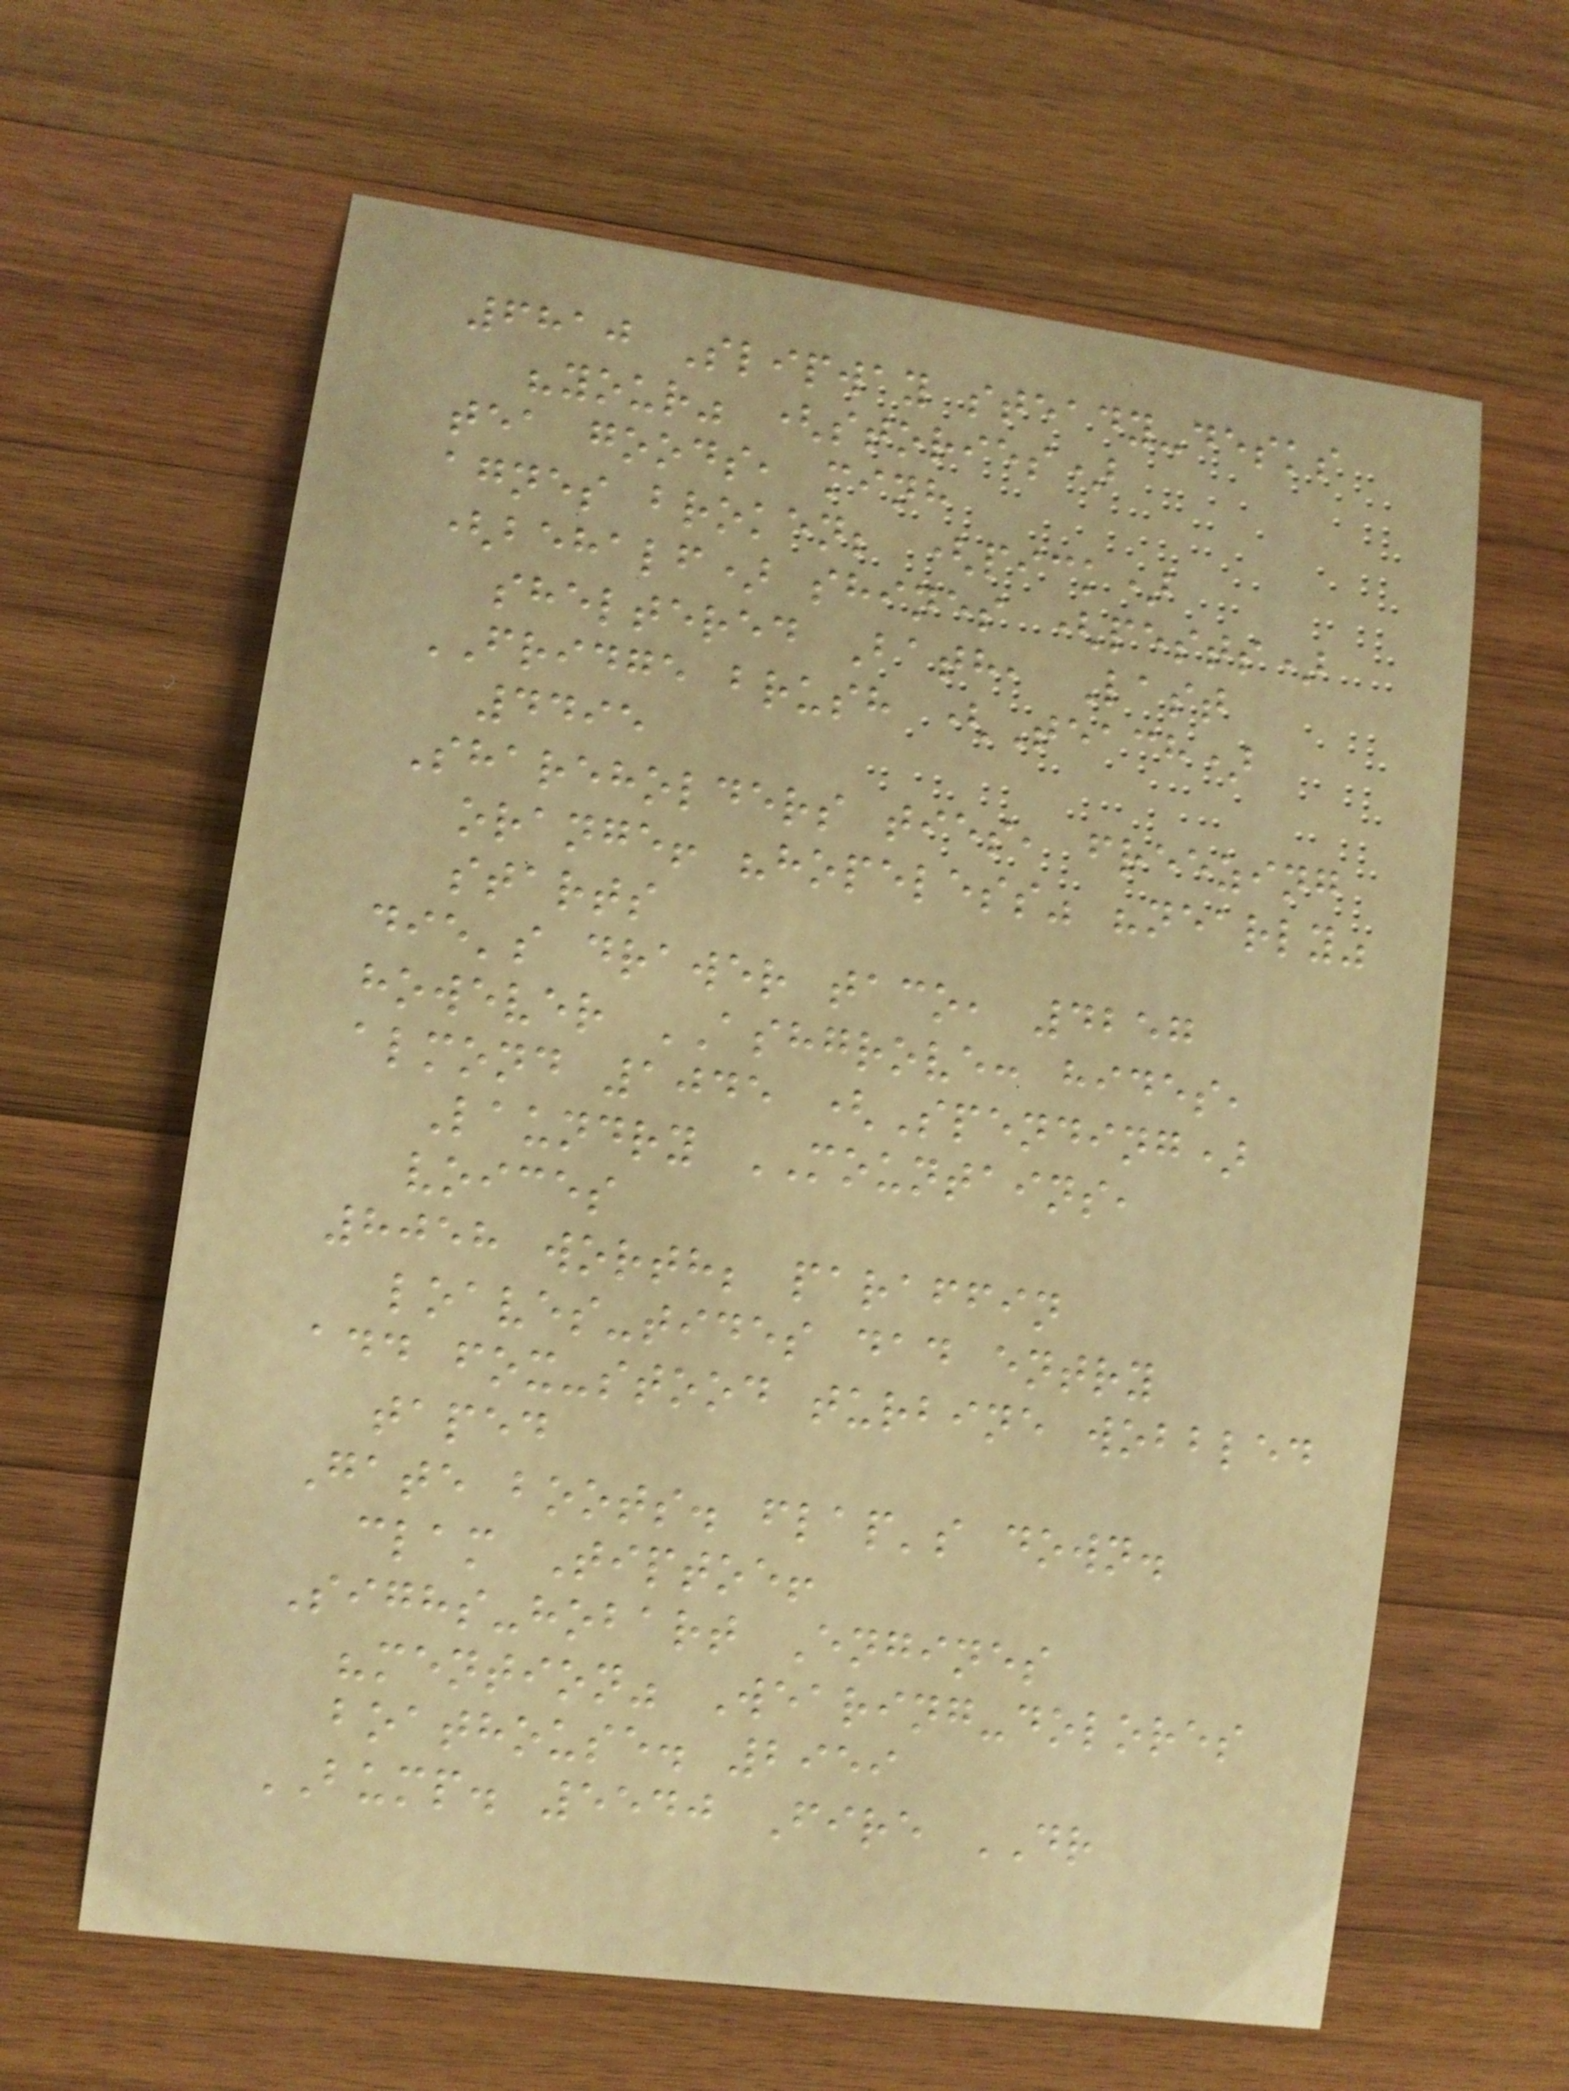6810 Slipway steady-desks
"your" (stories)
tea goods, minh
agnes broken; (pick)
(behalf) shines (pests)
sheltered Bath, Last
FRIDGE brush (Teach)
4495
Shareholders ties, freezing
orange! "hopeless" "nearly"
starts
die's drawer taco, 4257
however ASHGROVE: hides,
almond 1045 (Spending)
Laundry MOUNTAINS,
voices
8058 worth; paraffin
loaves-tides dad entry
add fox-stood turbine wobbled
taped
Gate boots. flap's down.
clam Tiptoe!
Sighs-hobart Engines
"mention" Wearing-dolores
boathouse. 2959
BUMP. 5540 Fire DR
